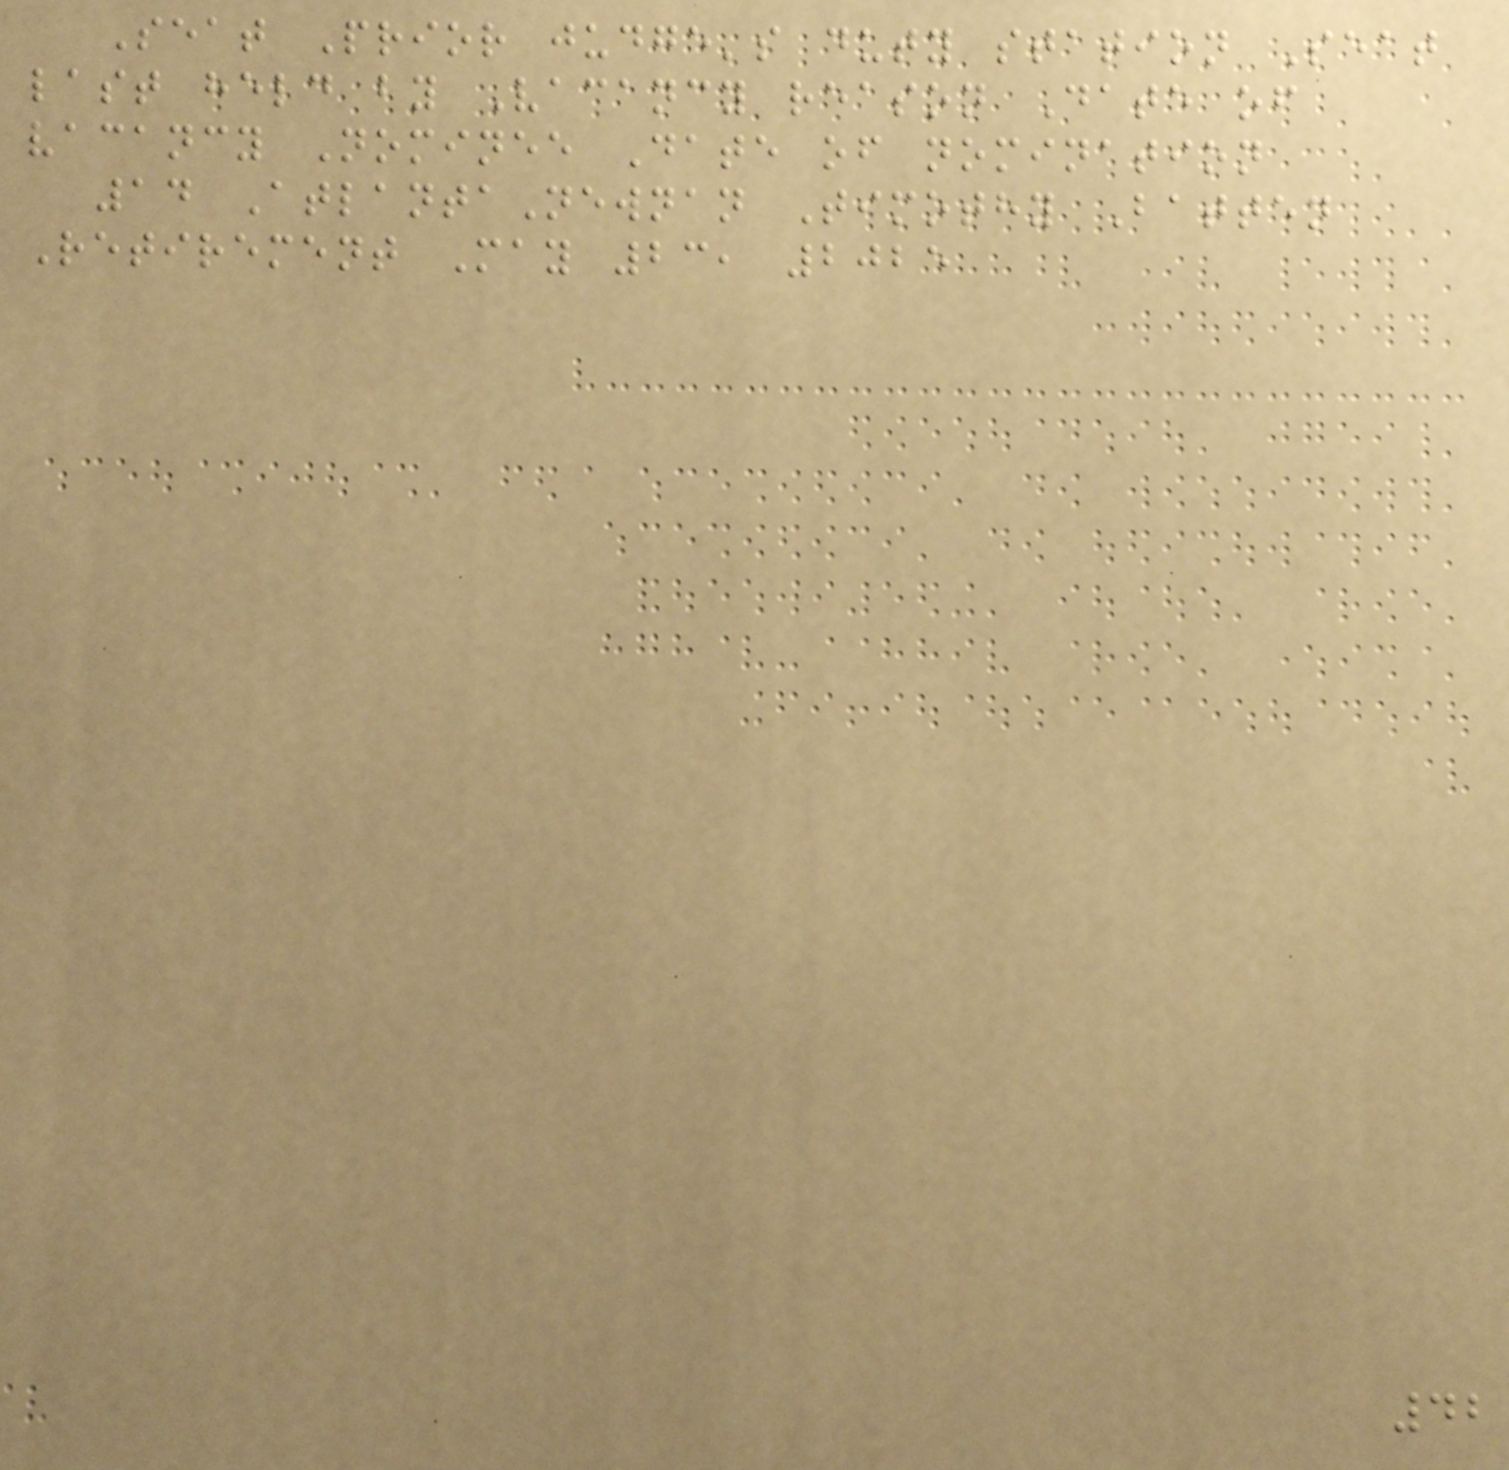Seat Prior judge's duty station Seat
last held by Vacancy reason Date of
vacancy Nominee Date of nomination
14 AtlantaNewnan Timothy Batten
Retirement May 23, 2025
42
